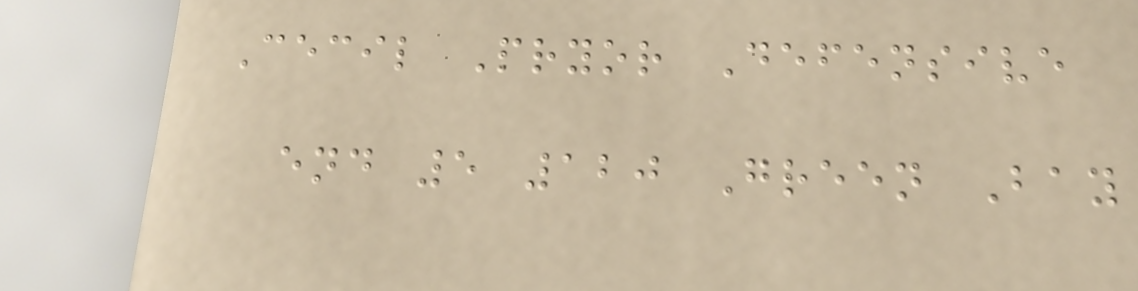Cecil Pryor Defensive
end 5 120 Green Bay
